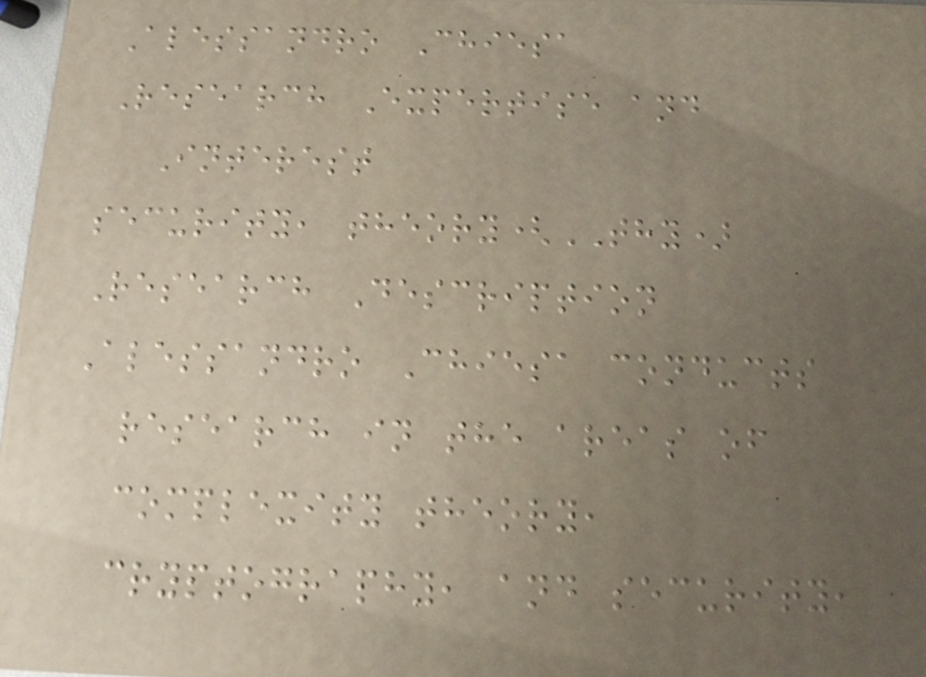Alessandro Chiesa
Research Expertise and
Interest
security, theory(THY)
Research Description
Alessandro Chiesa conducts
research in the areas of
complexity theory,
cryptography, and security,
